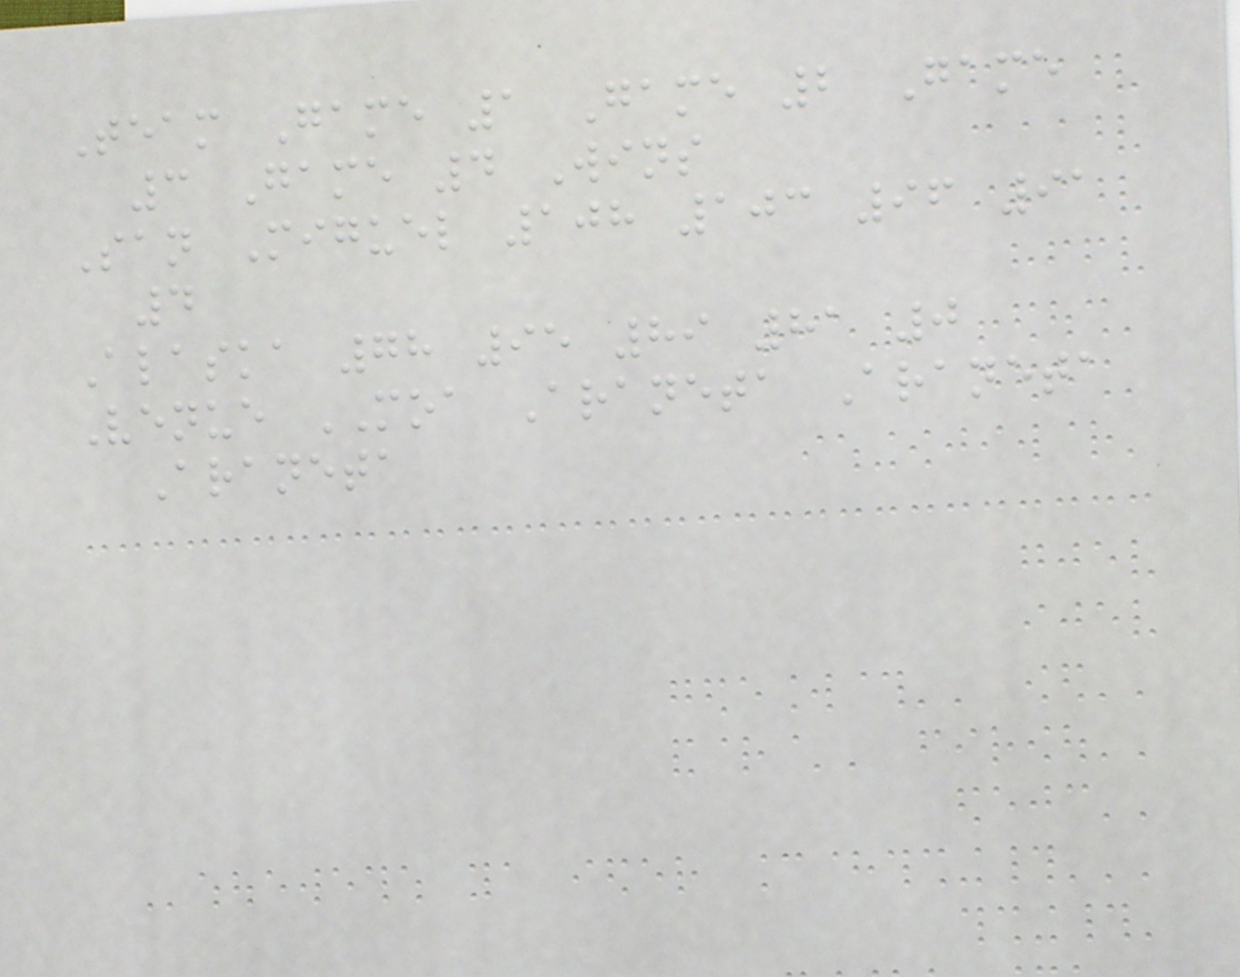Team Game 1 Game 2 Game
3 Game 4 Wins
San Miguel 108 103 96 91
4
Alaska 78 95 89 81 0
Venue MOA Araneta Araneta
Araneta
